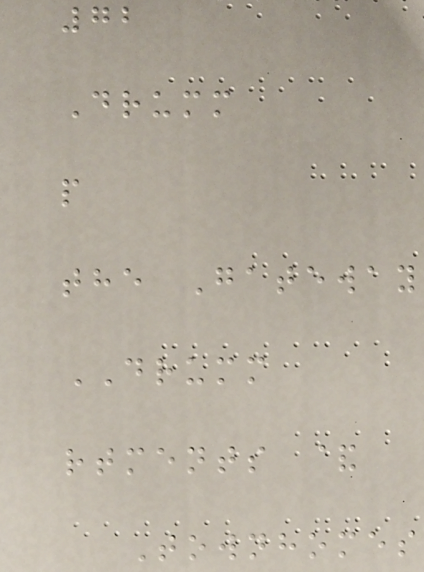72
Drumm
p
the Gateway
DRUMM
rtments &
Townhomes
